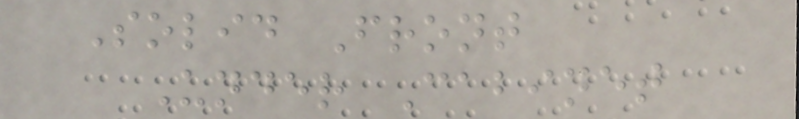Solid Front
Under Cabinet
